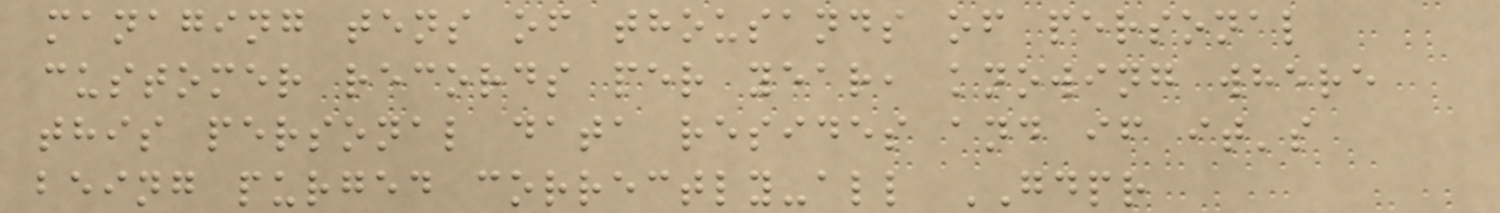managing tens of thousands of personal
customer records per year, knowing where
this personal data resides and if it's
being purged correctly-all GDPR
